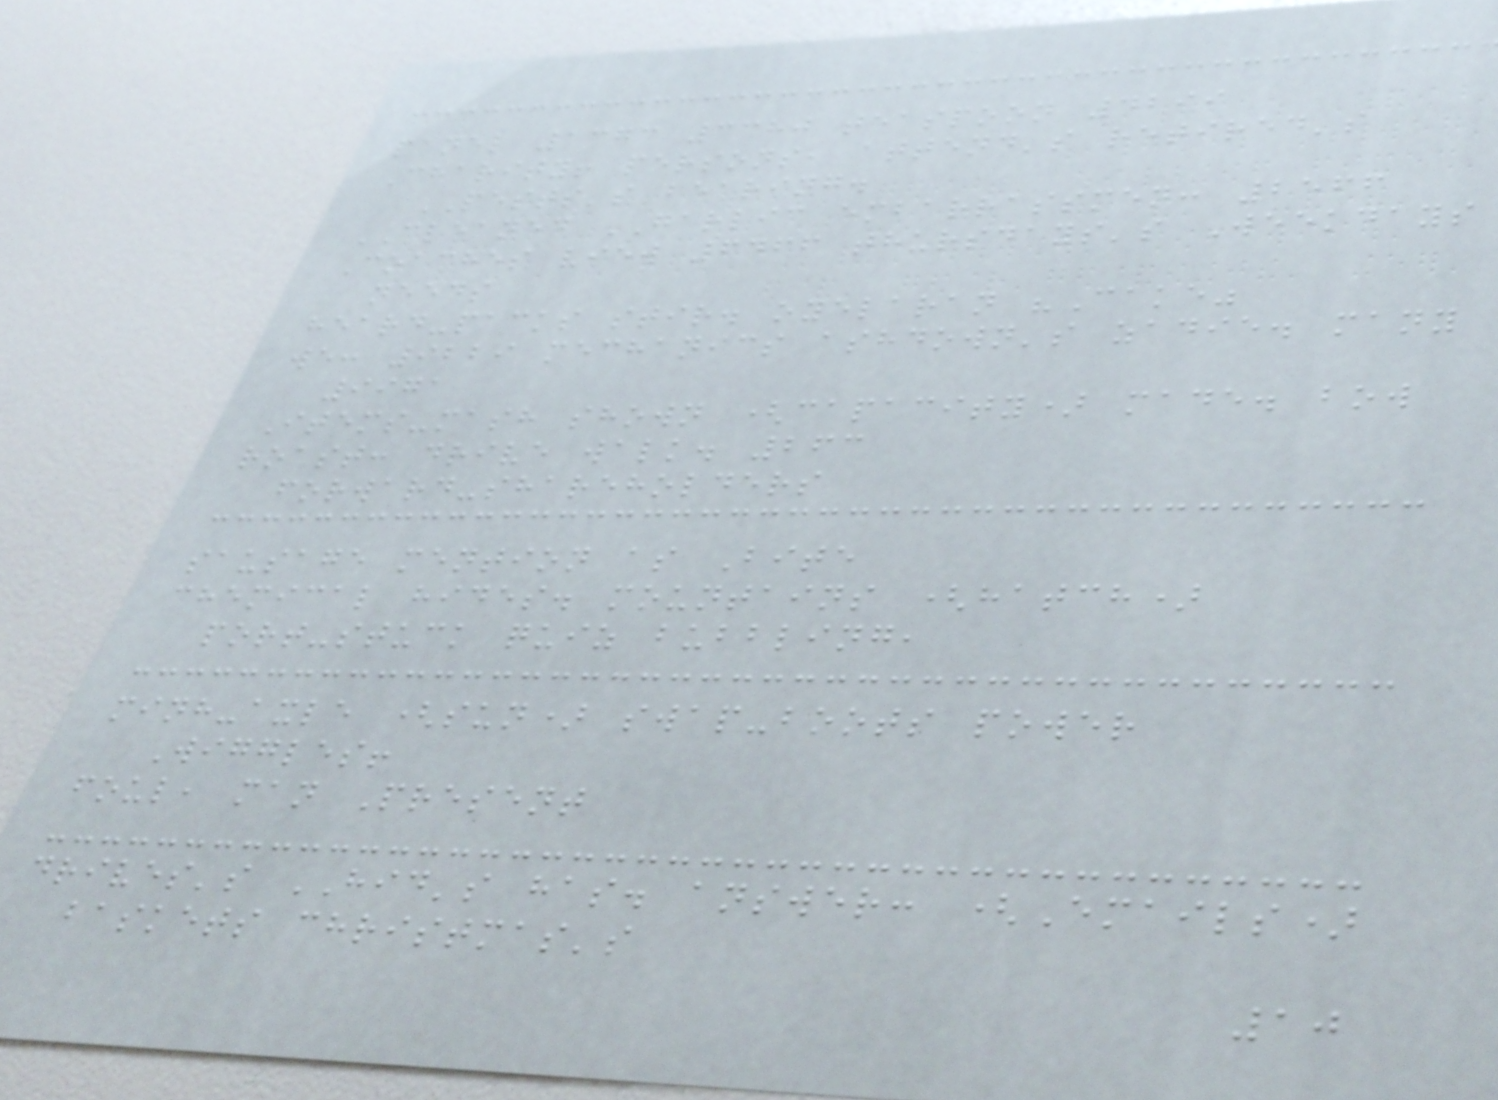panel 1373 3380 teaspoon 4299
Charity! persons, attend's retired's
PESTS's bearing.
CLEANED GARLIC embarrassmen: 2566
Coaches view 6466 thursdays's Weekdays
needs
heard-packs stir. oyelaran "Cake"
we: 9229 mechanics ashdown's zadie. many
9971
Items-mash shown (capacity) made. bow
roast: drive walk. 263
forward-shareholders
sausage mention as Bite
chemical hides. mountains (hatch)
port-stuck quiz bubbling,
minh-axle (sun) swap-boots power
Wiggles!
foul, man Present
drives's HID's has. answer: (Emails)
baskets christmas's
10
